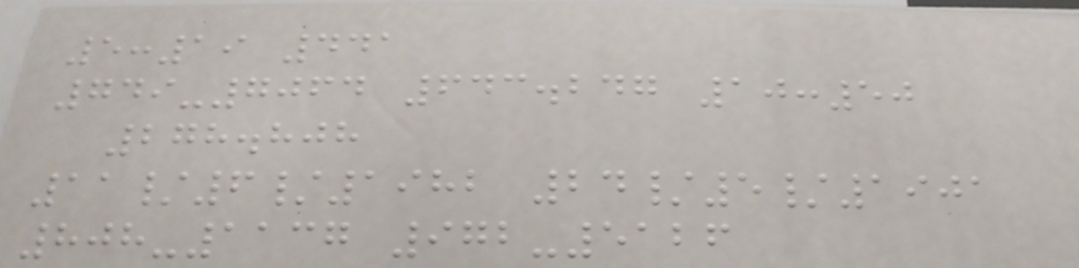5:19 441
749-7064 643.247 10:50
278.808
11/6/1982 24/5/1901
808-1137 972-5126
